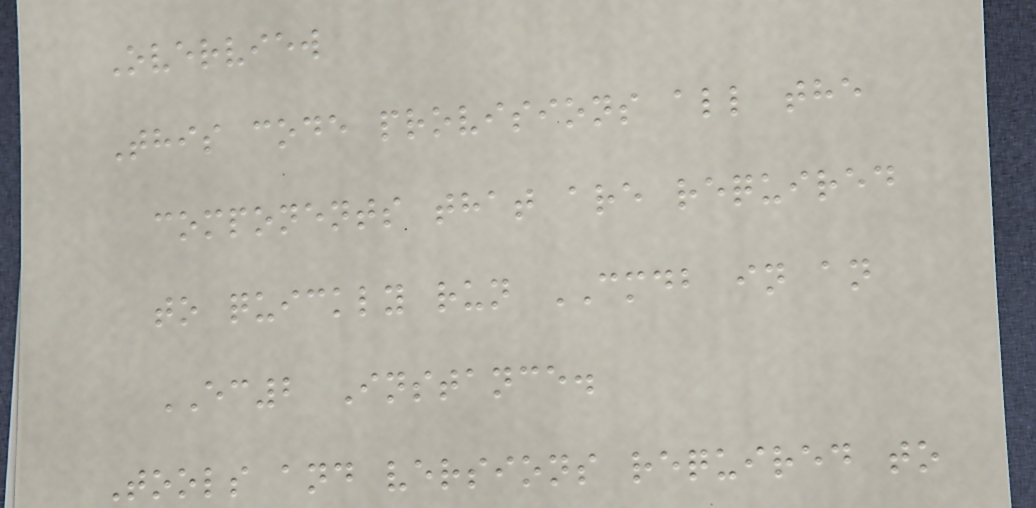Overview
This code provisions all the
components that are required
to quickly run CMDB in an
EC2 Instance.
Tools and versions required to
